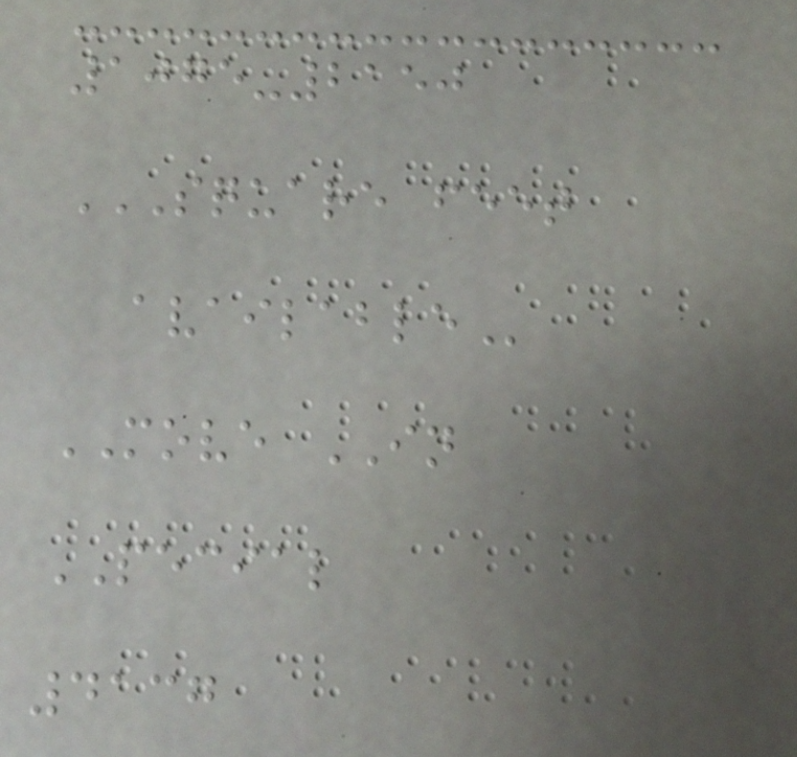1075-2150
SQUARE FEET
AVAILABLE
MOVE IN
PECIAL
4137
